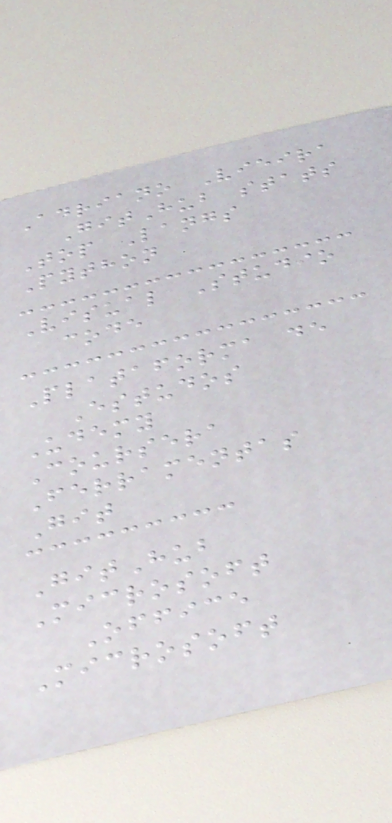Adriano Vieira
GitHub stats
Top Langs
Python
Visual Studio
code
Plataforma de
Estudos
Udemy
Coursera
Ferramentas
Git
GitHub
Microsoft
Office
Microsoft
